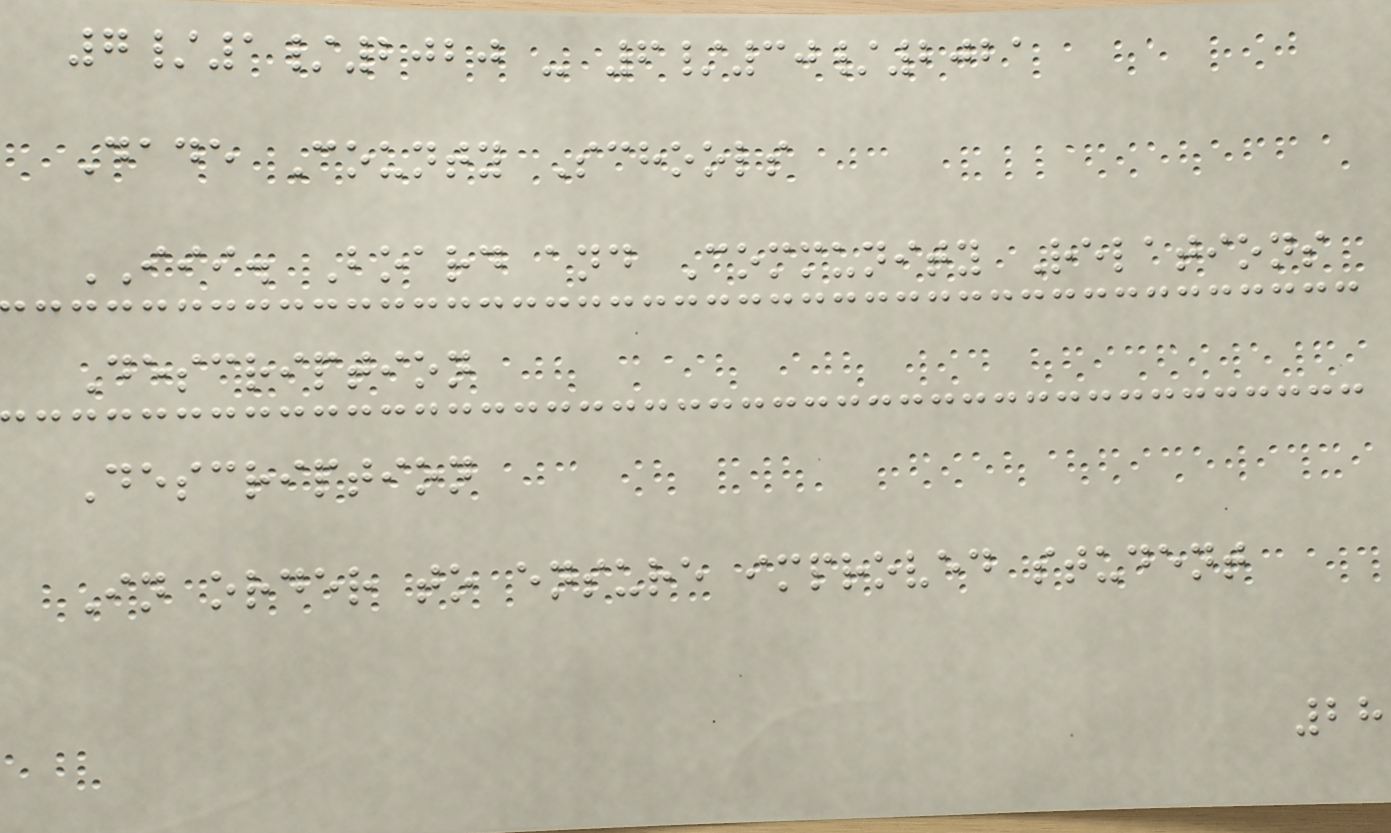7/1/2020 - 6/30/2021
Dade County Schools
III. Board and Community Relations
Description
Description
In order to ensure improved student
28
